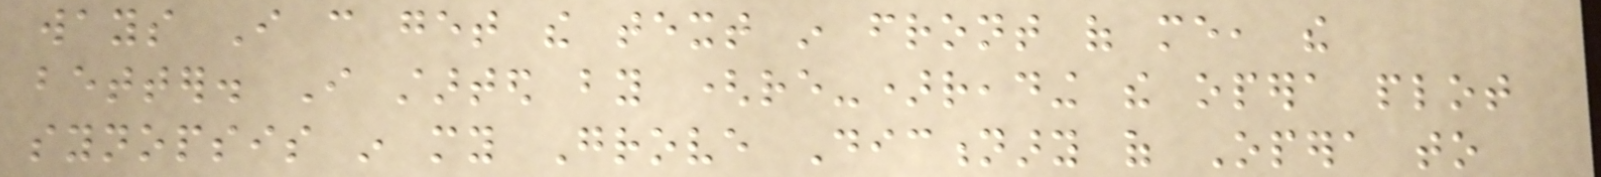ways I can get the text in front of me, the
better. I started by (re-)reading the opera plot
synopsis in my Grove Dictionary of Opera to
